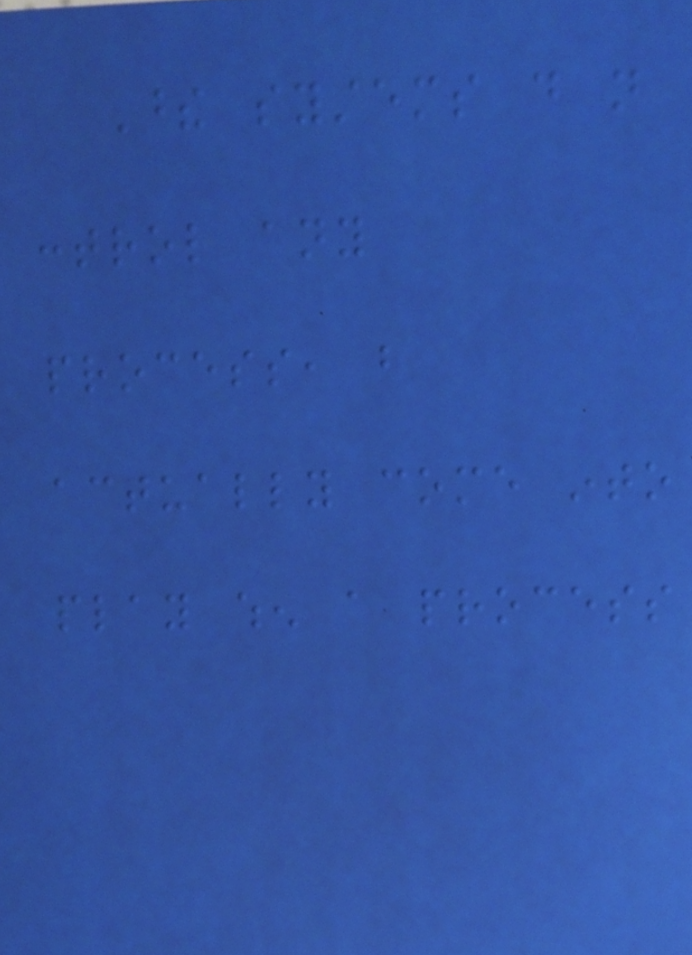These systems do not
control any
process, but
actually come into
play when a process
